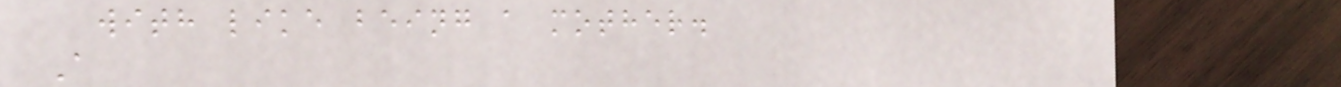with like being a mother.
A
